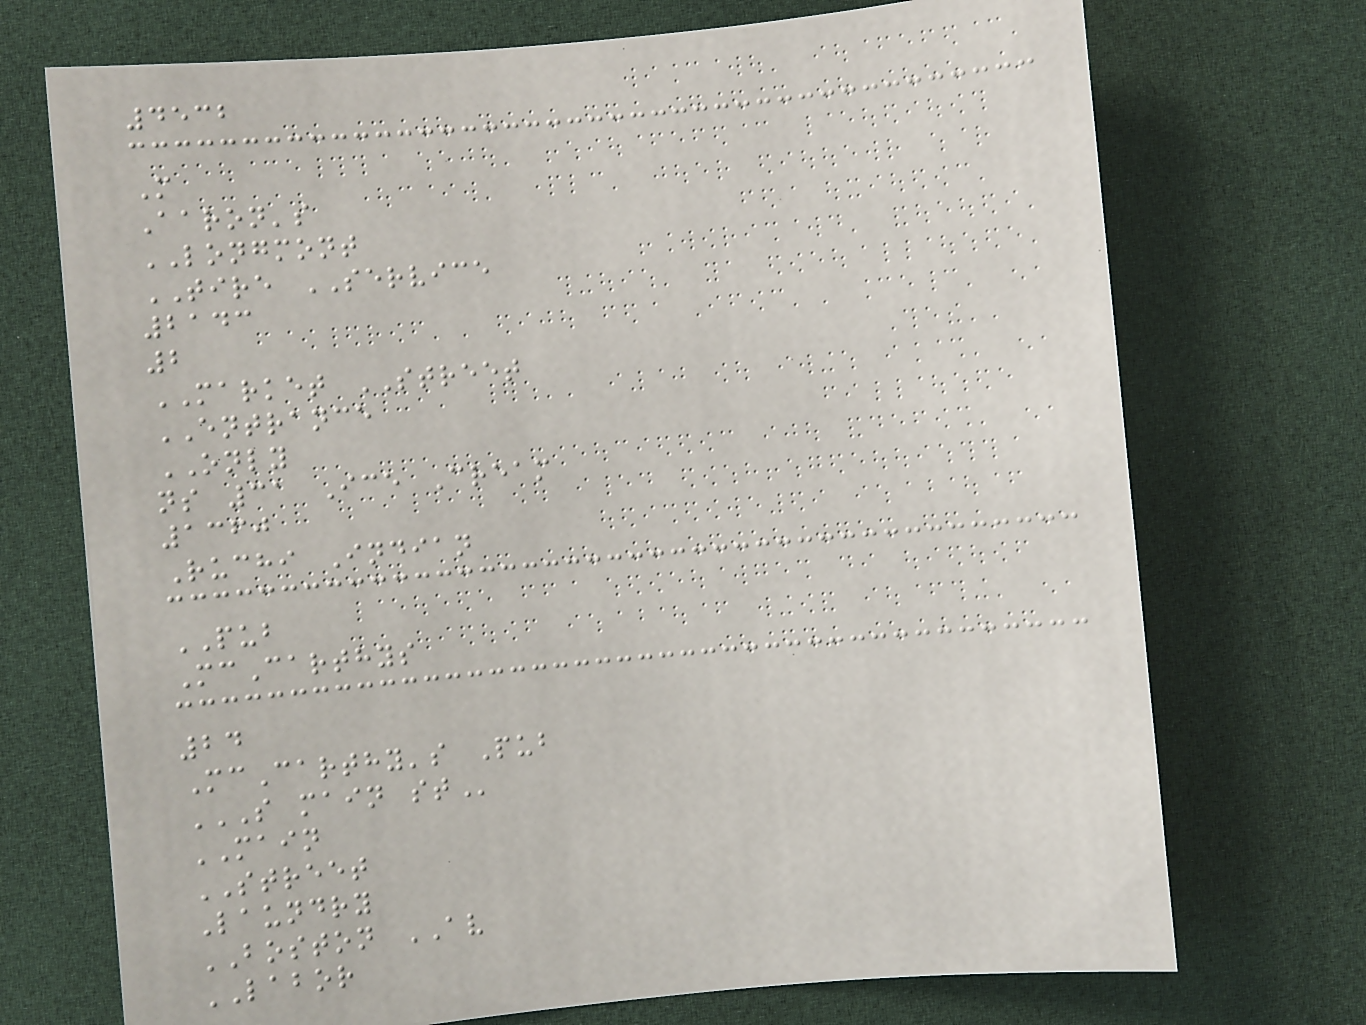4532
M
Aaron's
LONGMONT
TIRE SERVICE
2143
2
MARKET STREET
ENTRANCE
ONLY
ns 31 Ice Cream
1360
Ruchi Indian
PUB
McCarthys
24
McCarthy's Pub
S MAIN ST
MAIN
STREET
Laundry
BOSTON AV
LABOR
